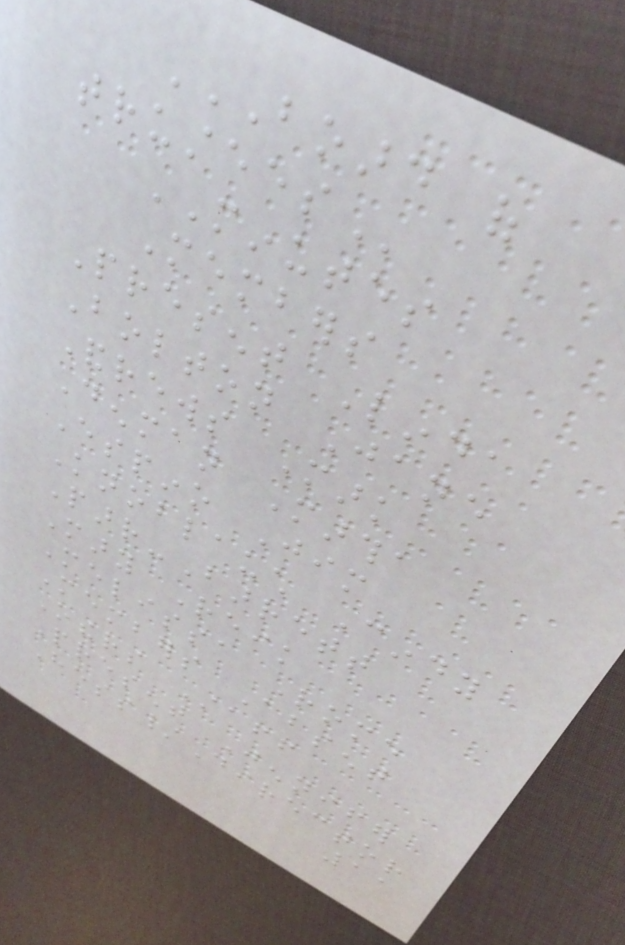BOARD OF
TRUSTEES
MINUTES
Members
Present Linda
Bolton Jane
Andrews Mark
Denman Martha
Espino Jim
Knoblauch Cindy
Parr-Barrett
Mary Reik
Melissa Rome
Members Absent
Others Staff
Present Jennifer
Hess/Director
11
